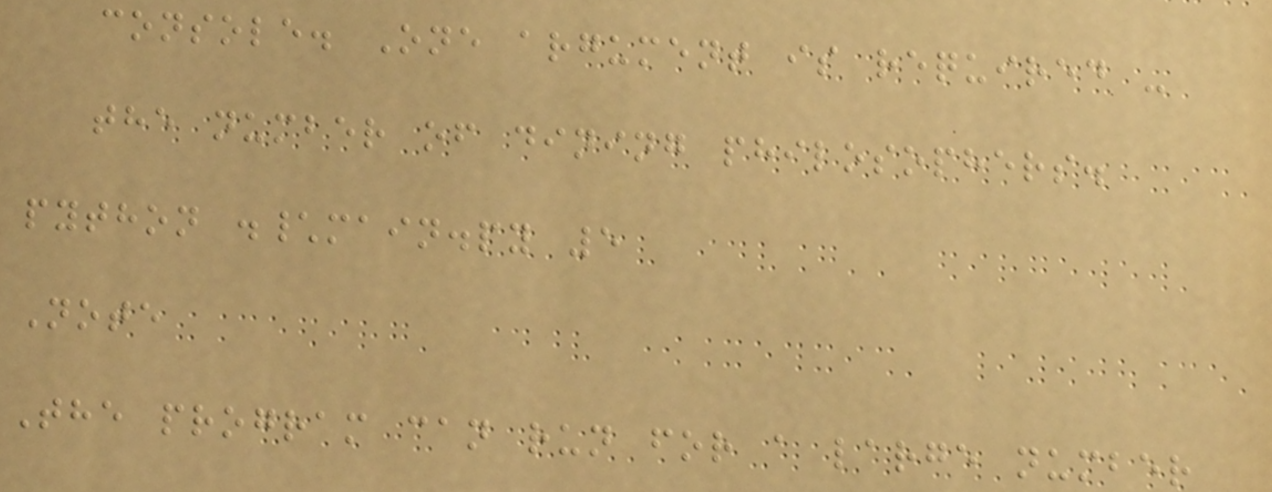console. One argument is required -
the number of dining philosophers.
python .\main.py 5
Note
The program can run for a large number
